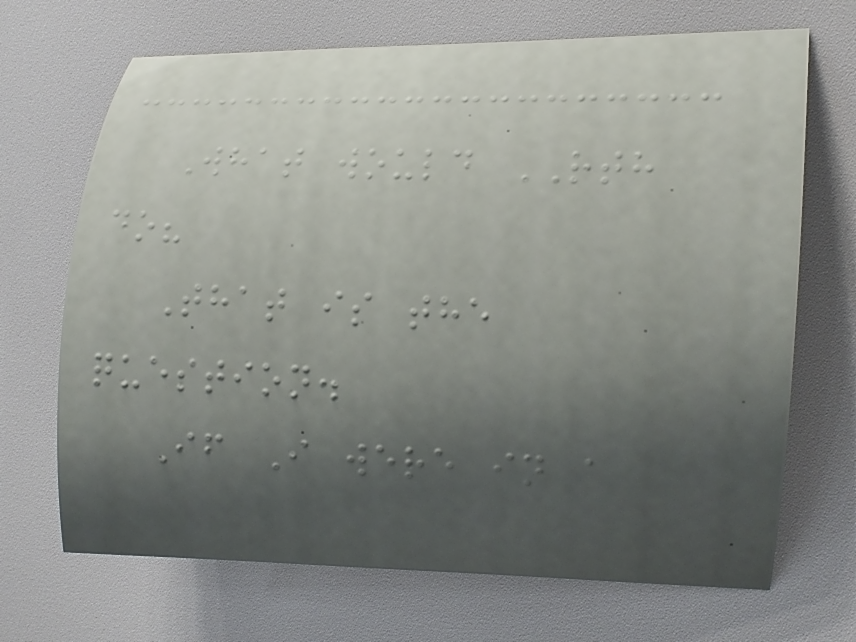What would RTH
do?
That is the
question.
If I were in a
